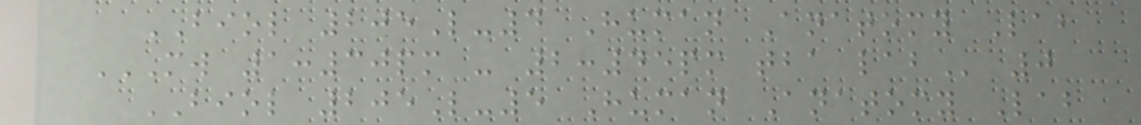BIOL 205L-4 Human Anatomy Lab
MW 1:30PM - 2:45PM TBA LAB 0
BIOL 205L-5 Human Anatomy Lab
